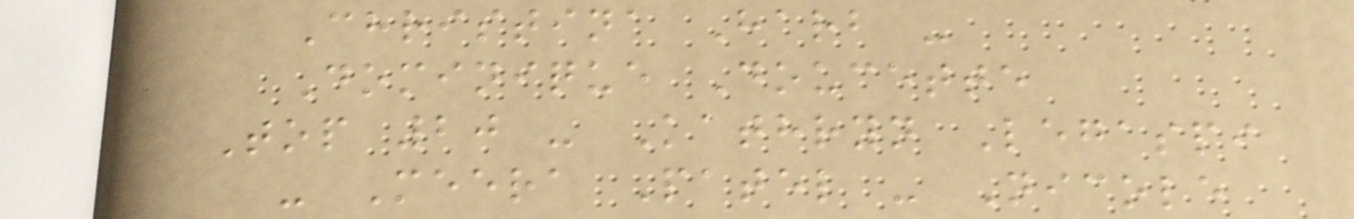Christina Harb -
Dominique Doucette
Top 20 - Kathryn Legaspi
- Meera Patel - Nicole
